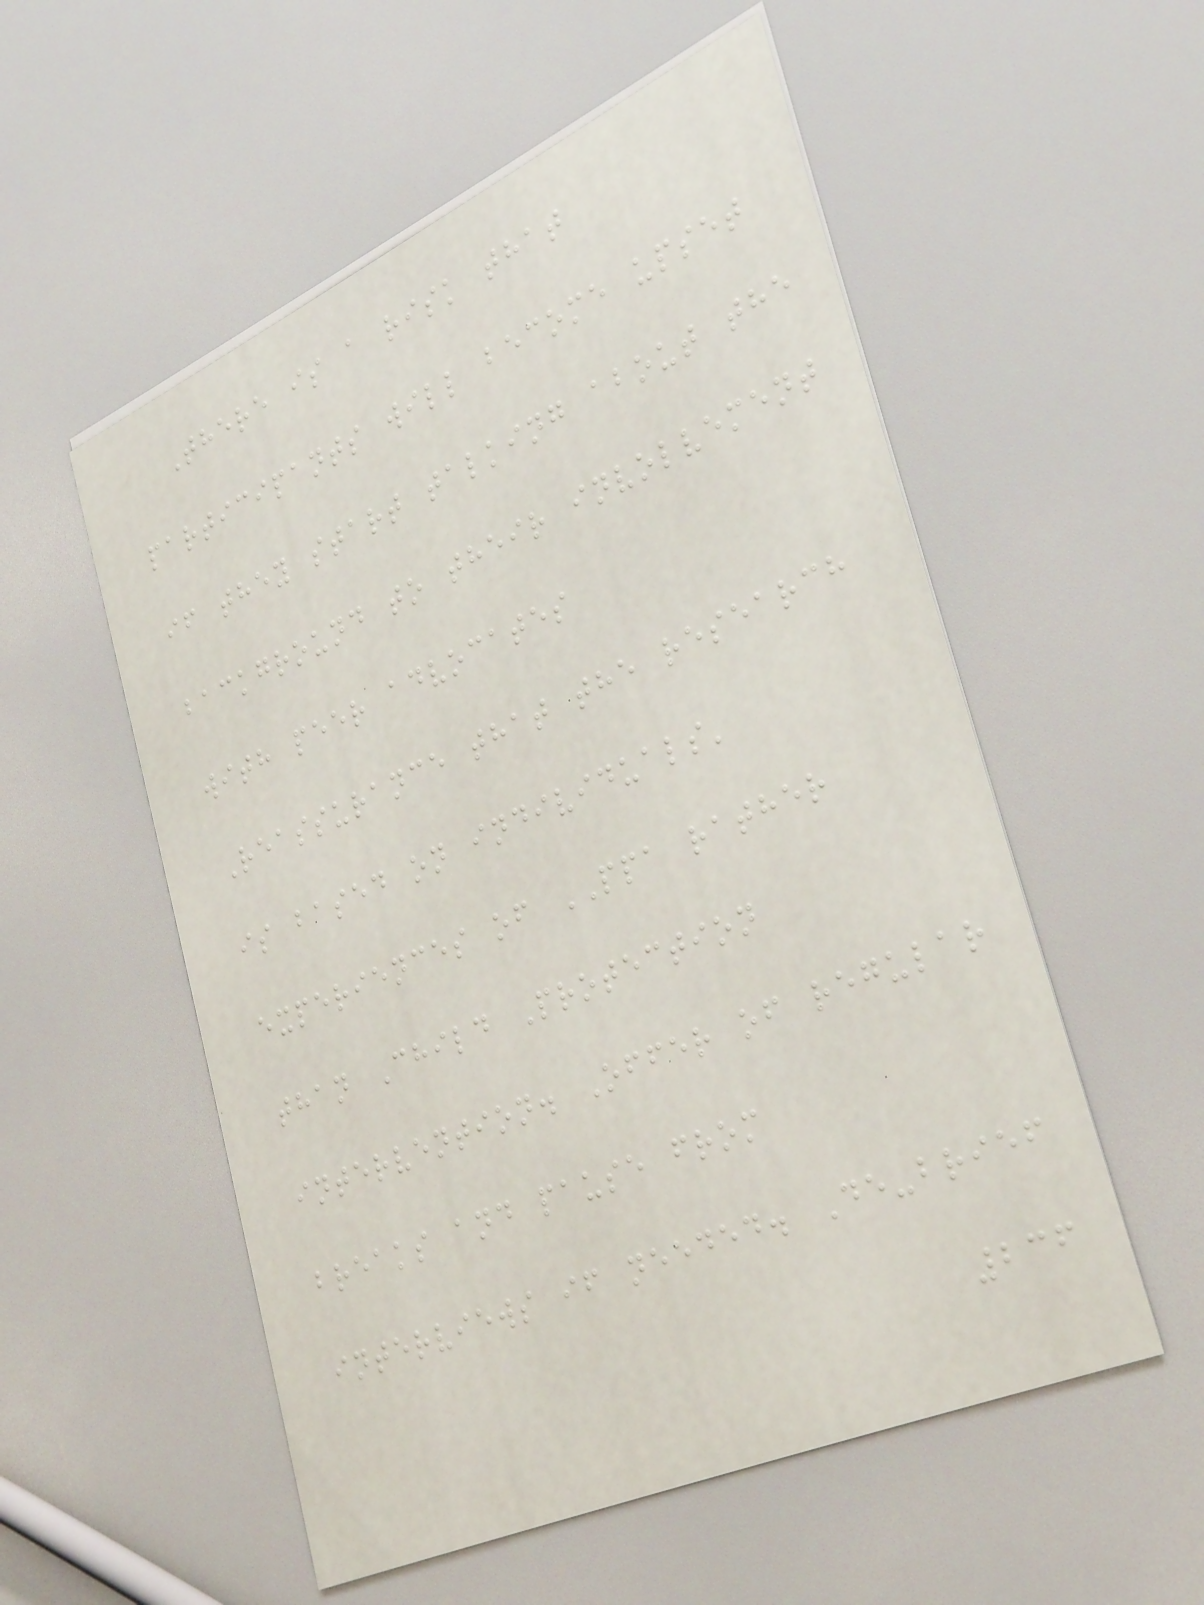There is a risk that
participants will become upset
if they start talking about the
background to their involvement
with peer advocates
Reassurance that the research
is based on individuals'
experiences of PPA rather
than Child Protection
intervention. Offer of regular
breaks and pause from
interviews if needed. De-brief
236
